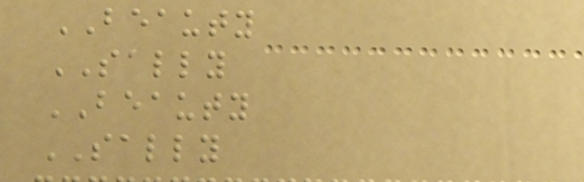BEAUTY
SALLY
BEAUTY
SALLY
